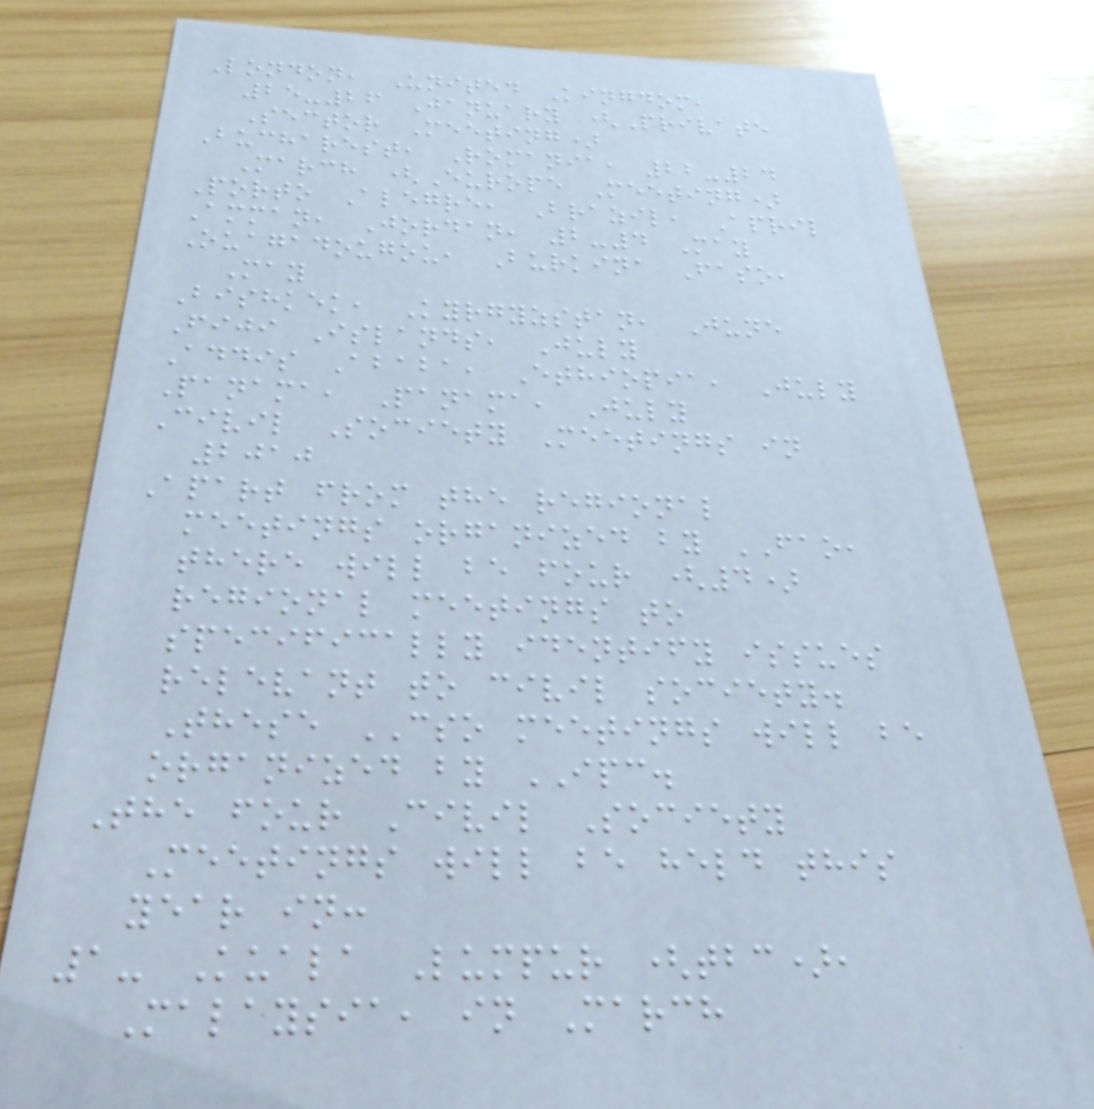London, United Kingdom,
25-26 January (Private
Sector Meeting)
Bucharest, Romania, 22-24
March (Europe Meeting)
Porto Alegre, Brazil, April
Amman, Jordan, 2-4 May
Ouagadougou, Burkina Faso,
May
Bishkek, Kyrgyzstan, June
Fiji Islands, July
Addis Ababa, Ethiopia, July
Panama, Panama, July
Civil Society Meetings in
2010
Apart from the regional
meetings organized by FAO,
there will be four (4)
regional meetings to
specifically identify issues
relevant to civil society.
These CSO meetings will be
organized by IPC.
The four Civil Society
Meetings will be held this
year in:
1- Kuala Lumpur (tbc),
Malaysia, in March
